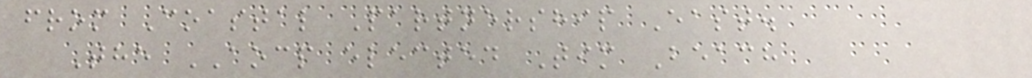from Coastal Partnership East.
The AOCP elected Tim Beach
